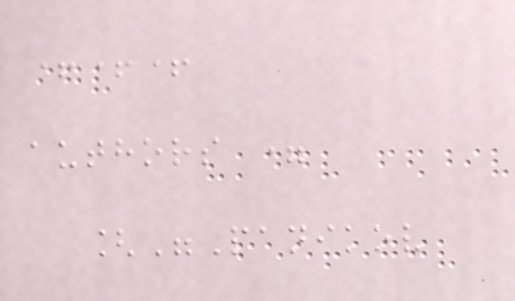+++
authors =
["Panikov
